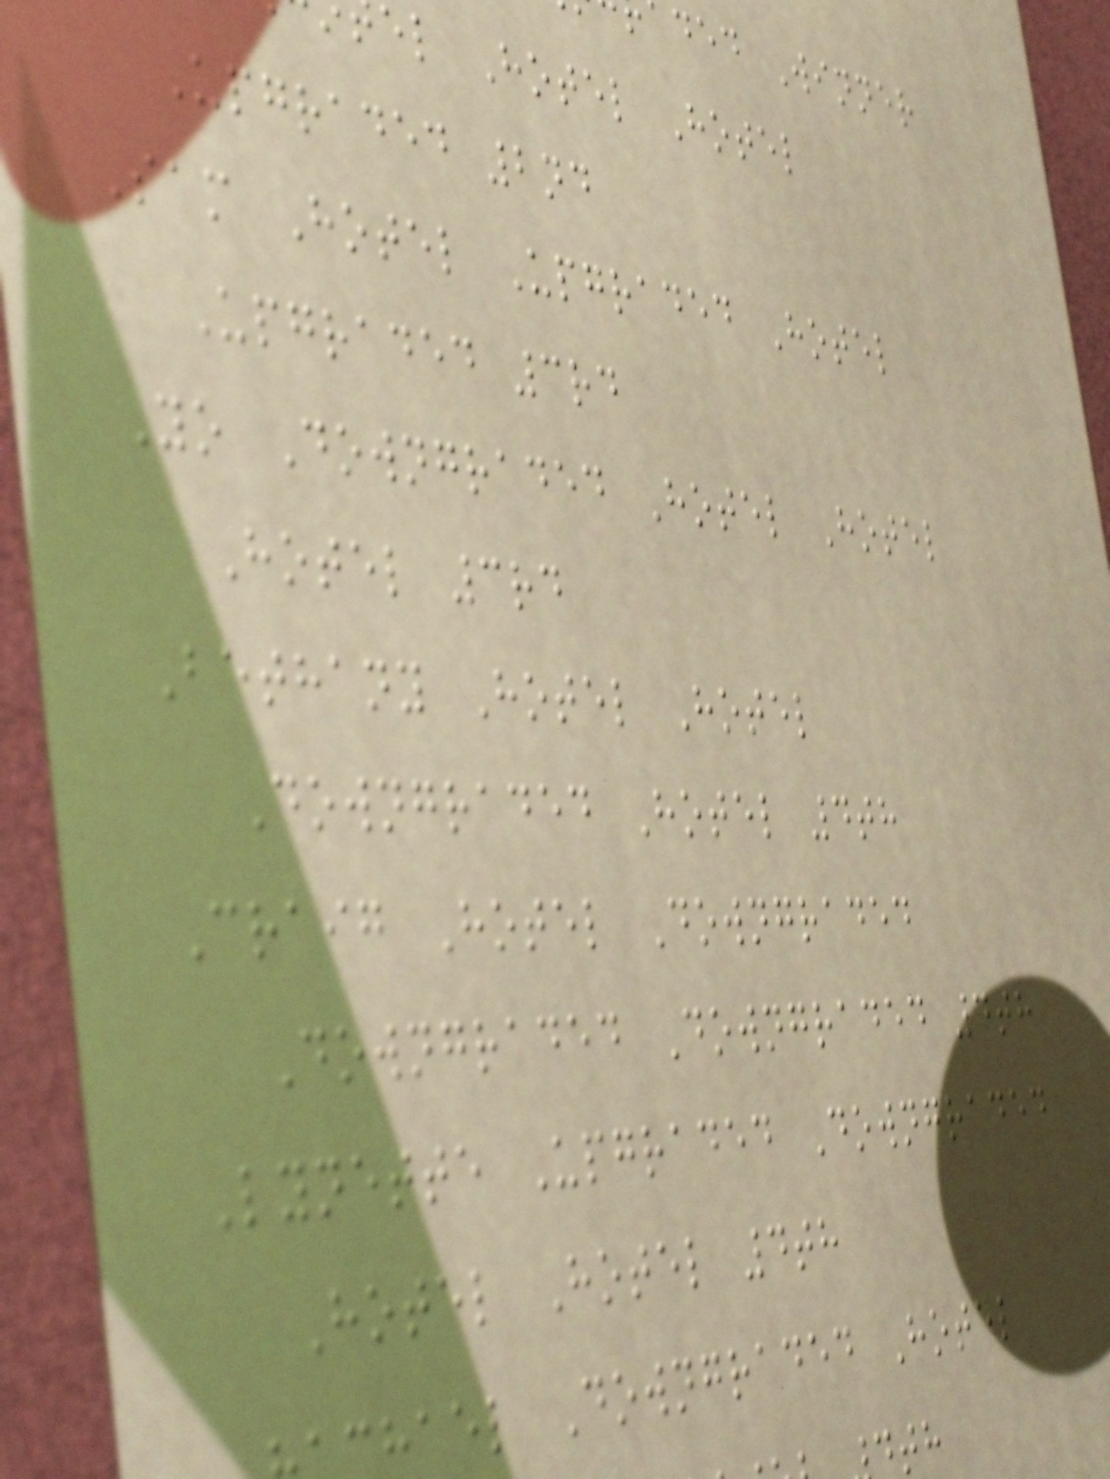ded Winner
el Hotel Hotel
Upgraded 2nd
Sam Hotel Upgraded Hotel
Upgraded 3rd
Yo Downgraded Hotel Hotel
Hotel 3rd
Bethany Hotel Hotel
Downgraded Hotel 4th
Craig Hotel Downgraded
Downgraded Downgraded 4th
Lynette Upgraded Downgraded
Hotel Hotel 4th
hael Downgraded Hotel
